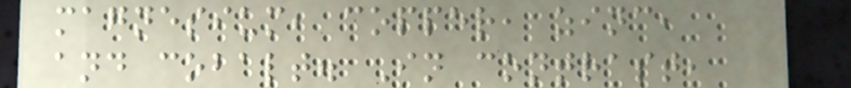magnesium, copper, zinc,
and cobalt. In contrast,
